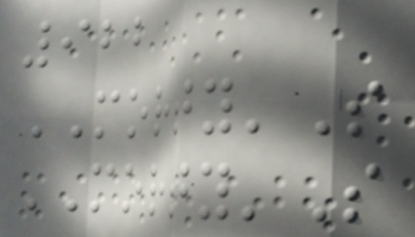922
MORTY'S
MORTY'S
